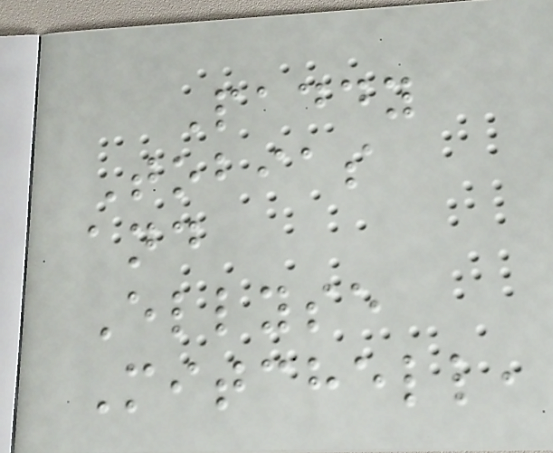Paddy
Tobias
and
Ellyse
Mitchell,
